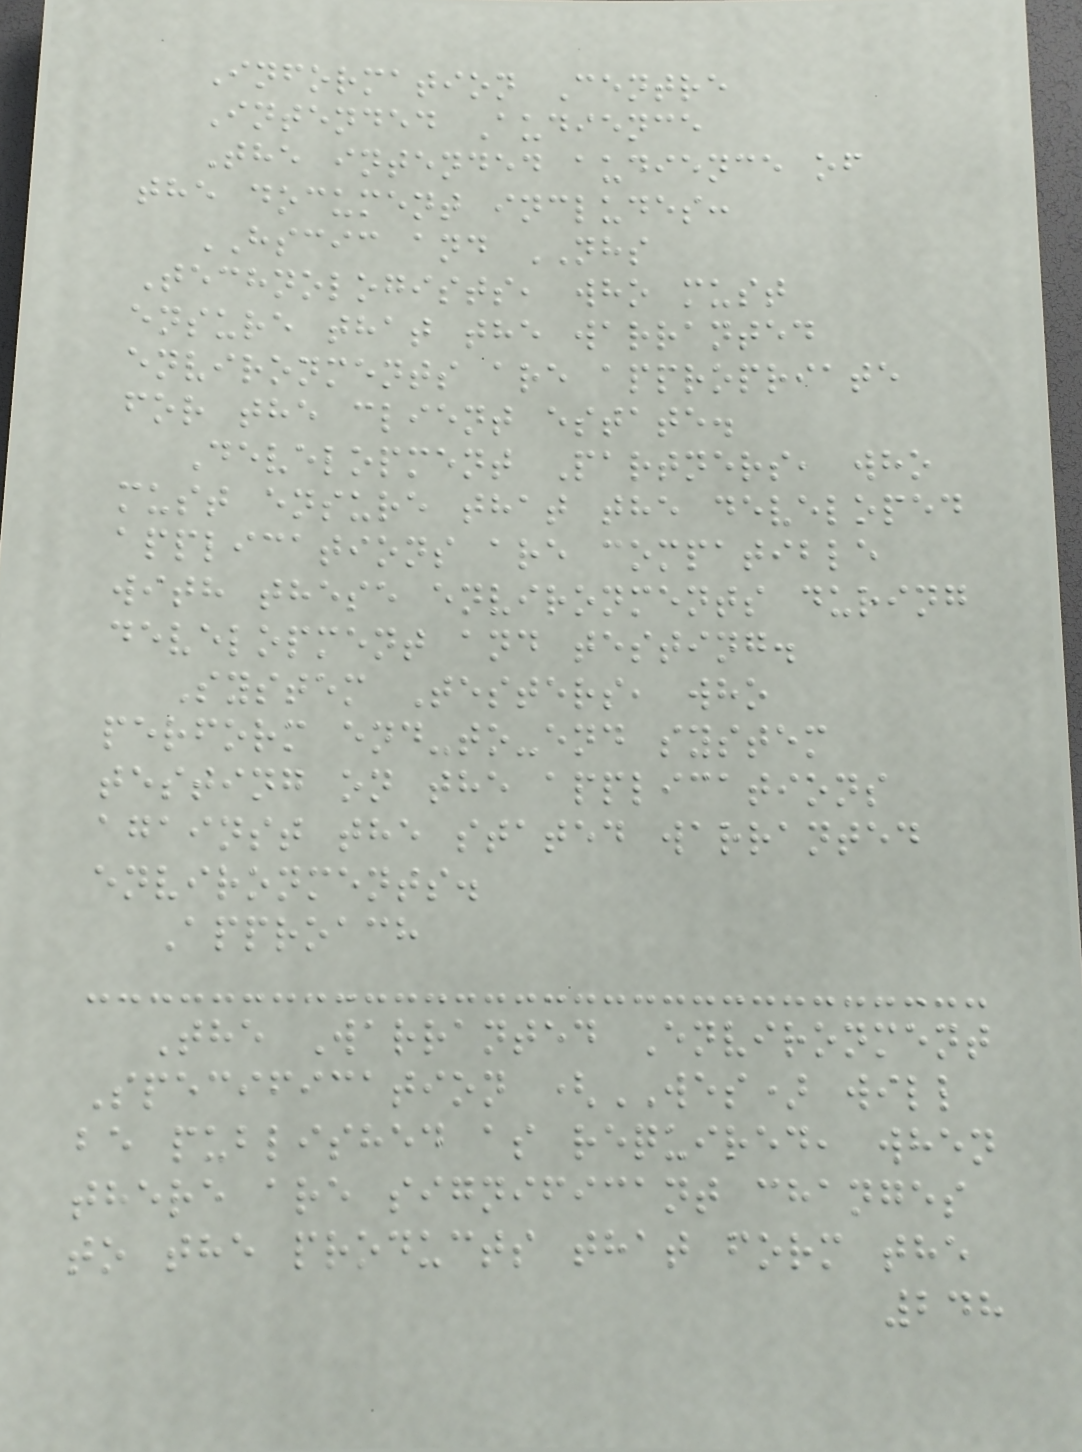Information Centre
Intended Audience
The intended audience of
the document includes:
HSCIC and NHS
Technologists, who must
ensure that the warranted
environments are appropriate
for the client estate.
Development Partners, who
must ensure that the developed
applications are compatible
with these environments during
development and testing.
System Testers, who
perform end-to-end system
testing on the applications
against the stated warranted
environments.
Approach
The Warranted Environment
Specification (WES) will
be published as required, when
there are significant changes
to the products that form the
248
